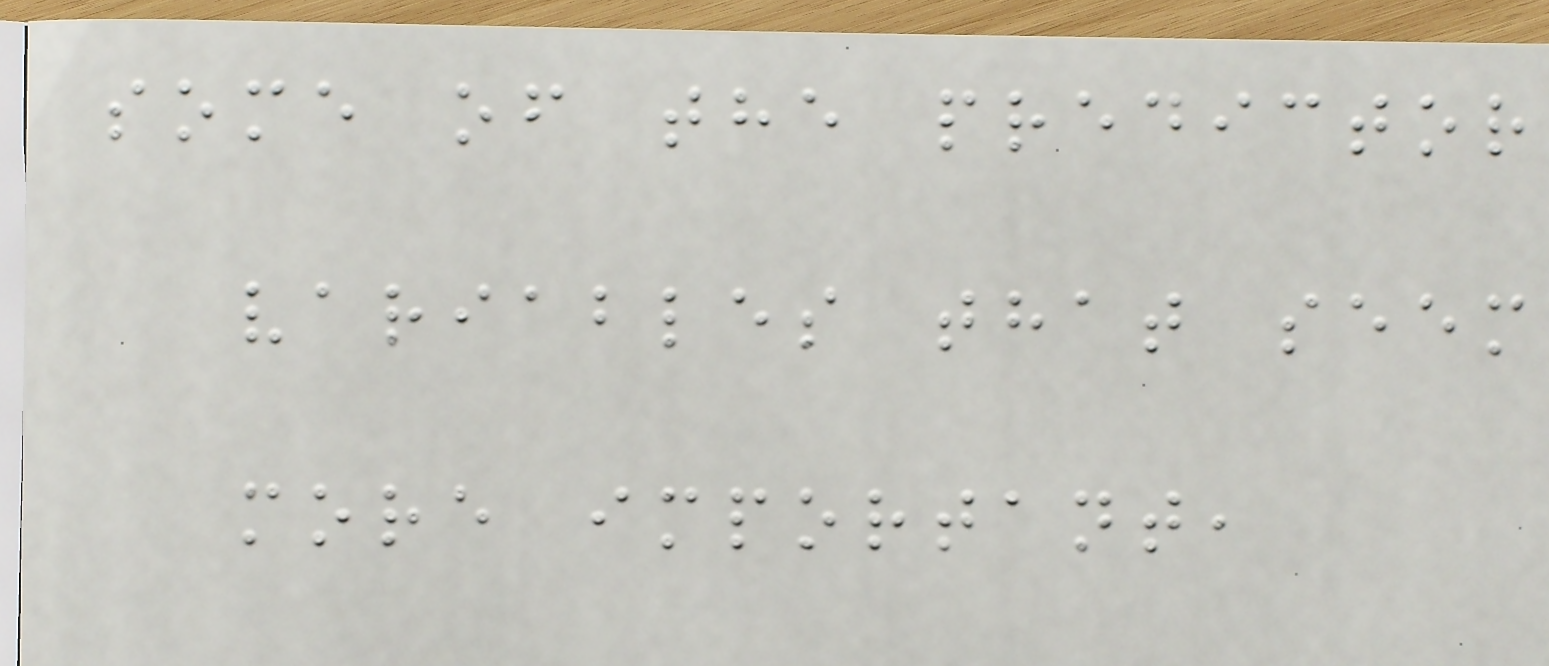some of the predictor
variables that seem
more important,
